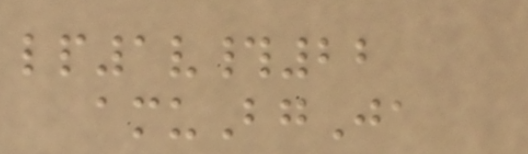lp1v#22
amuBgJa
